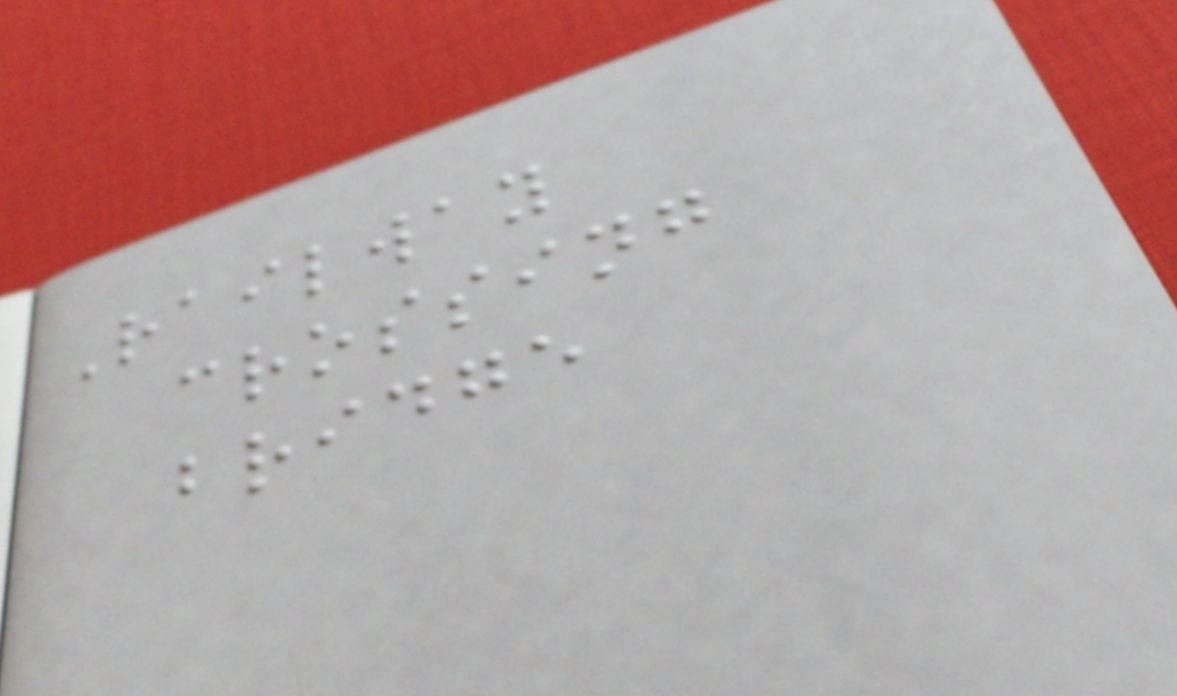Railway
crossing
bridge
